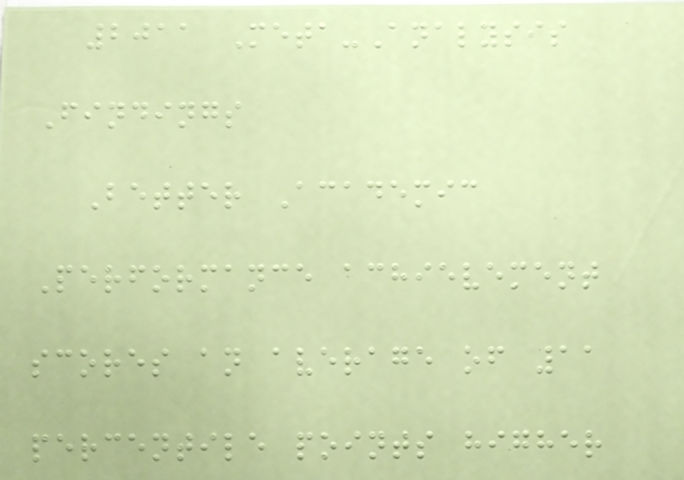2011 Meta-Analysis
Findings
Better Academic
Performance achievement
scores an average of 11
percentile points higher
